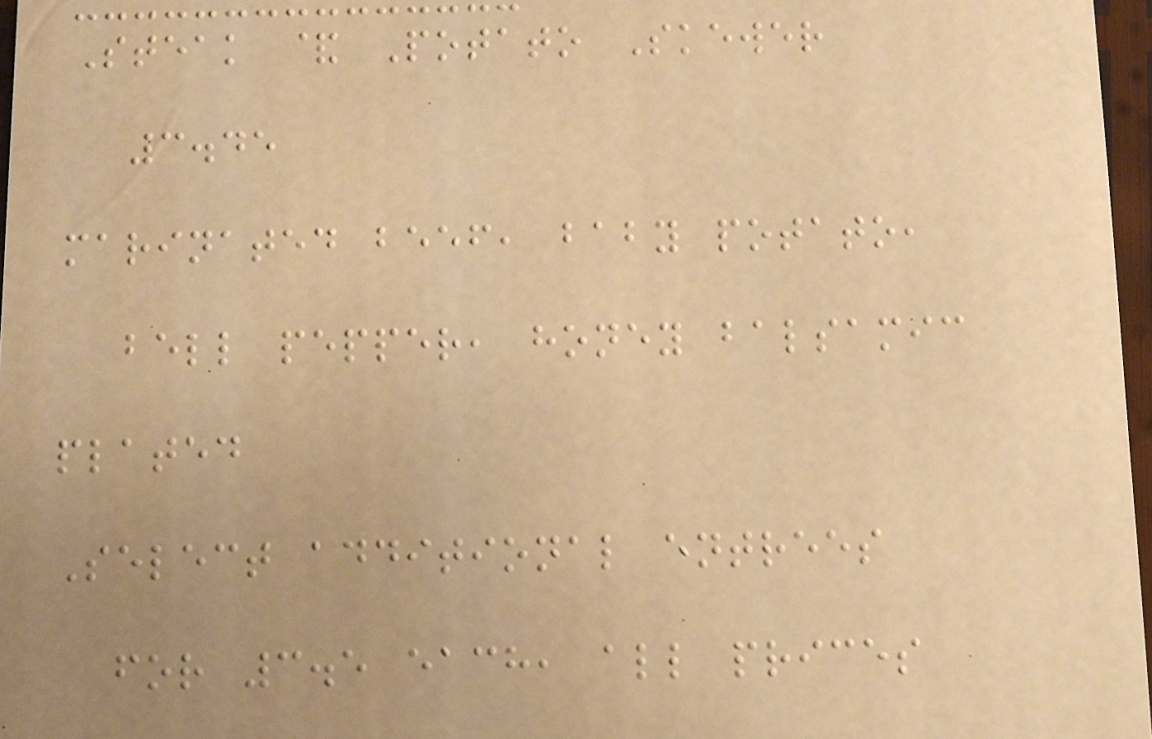Steak & Potato Skewer
3.45
marinated beef, baby potato,
bell pepper, honey balsamic
plated
Select additional entrees
for 3.5 each, all prices
